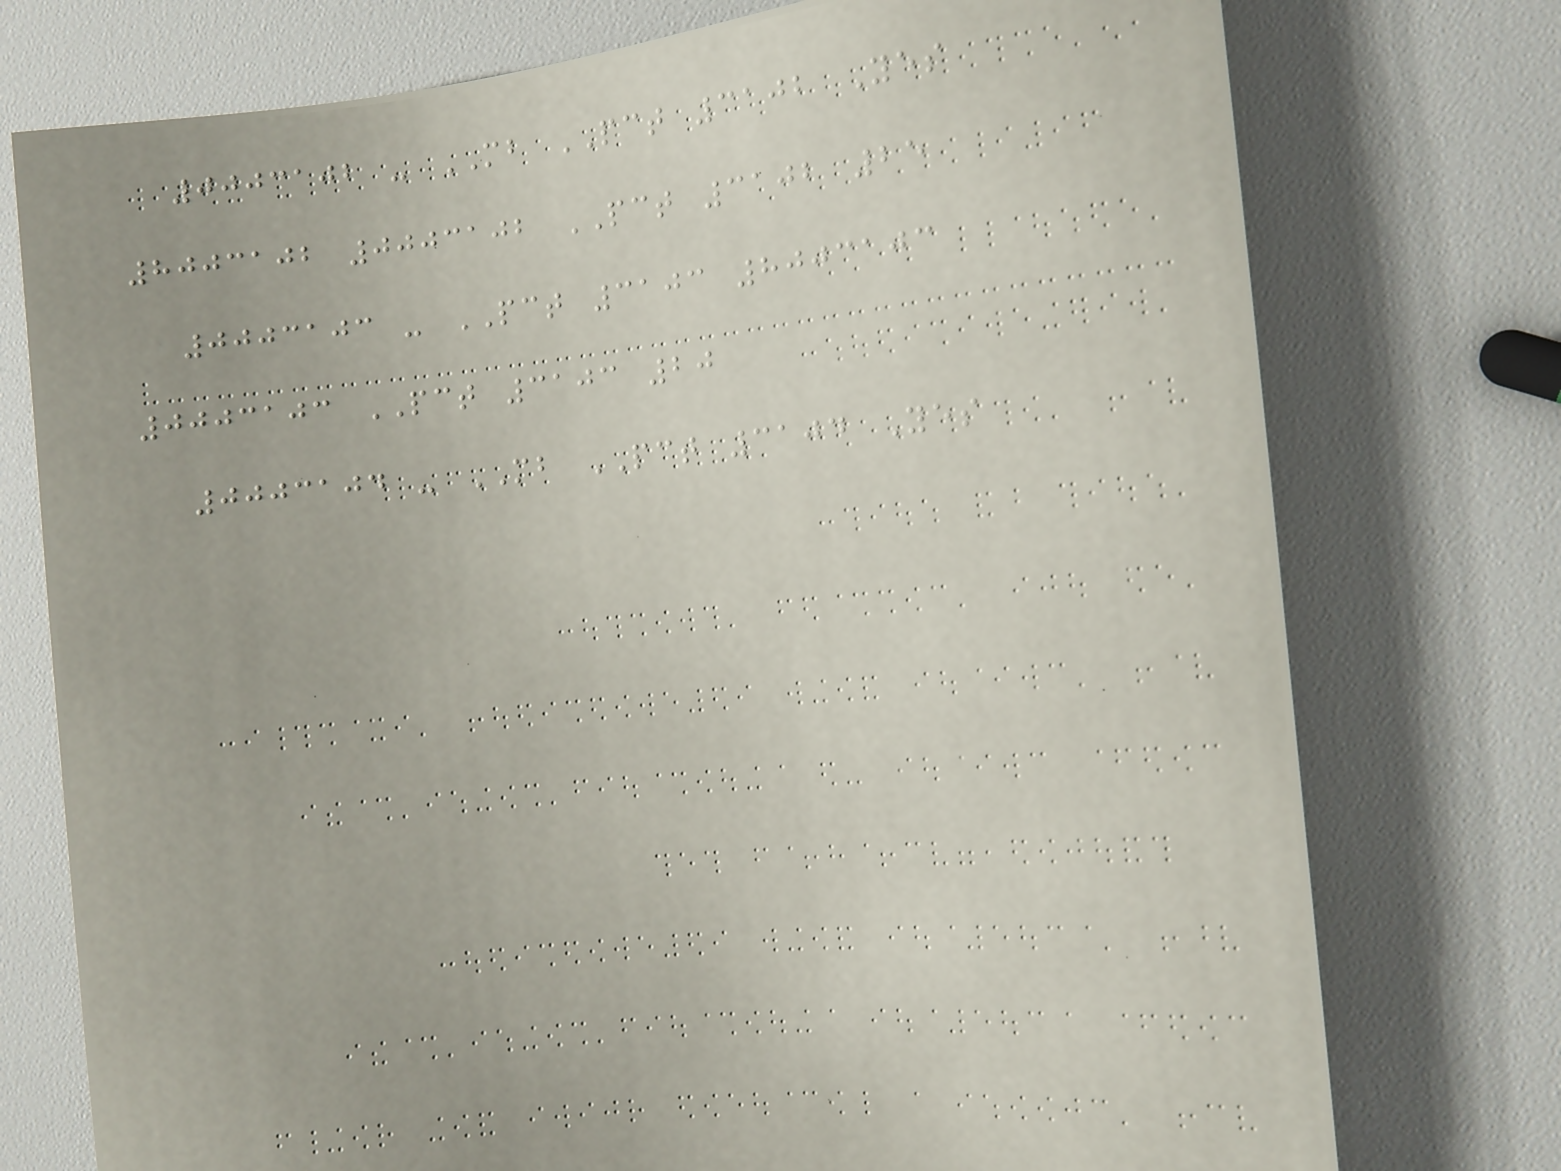0003102 - MB PCT 3102 Yes
8003102 0003102 PCT 3102 25
0003103 - PCT 3103 8003103
0003103 PCT 3103 20
0003104 - MB PCT 3104 Yes
